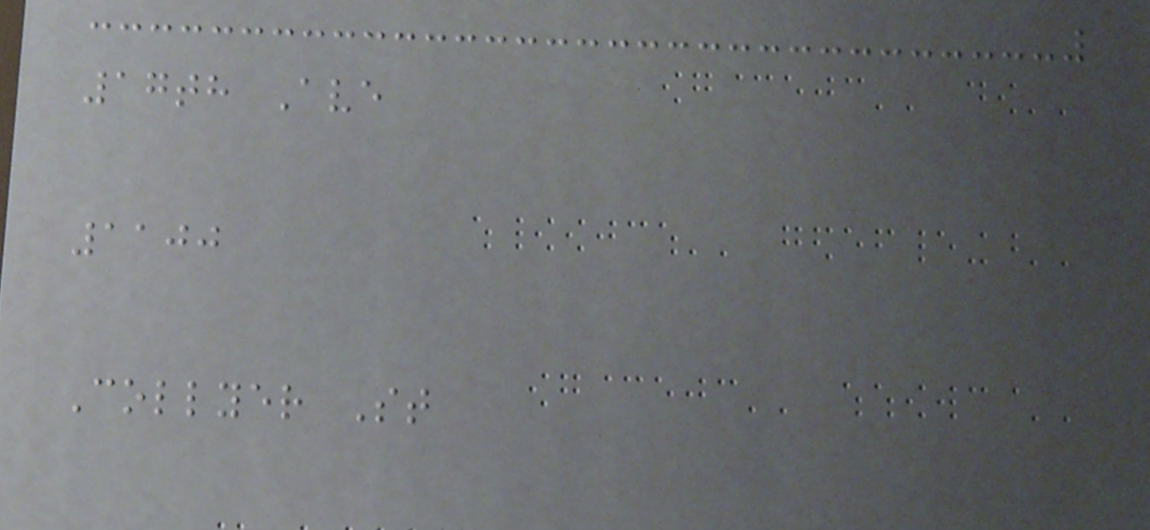17th Ave
1100
Collyer St
